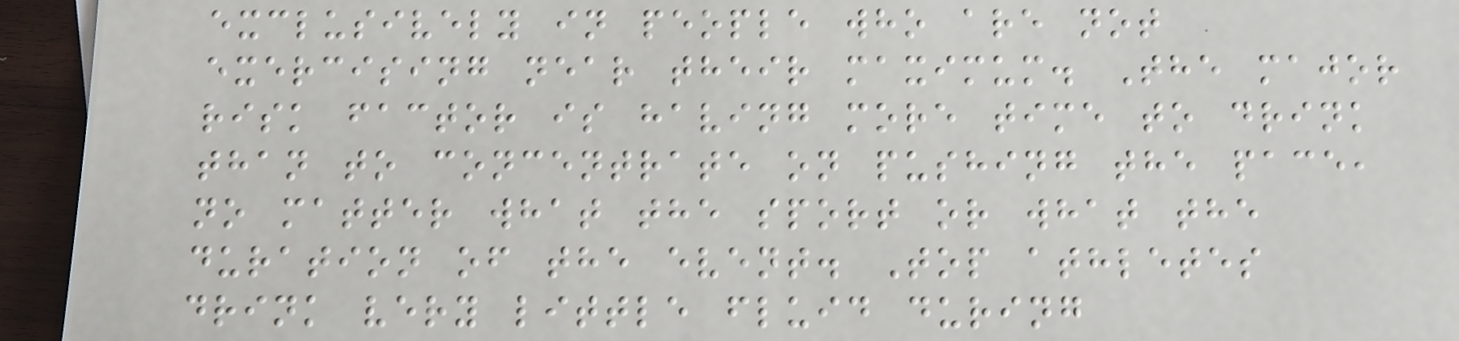exclusively in people who are not
exercising near their maximum. The major
risk factor is having more time to drink
than to concentrate on pushing the pace,
no matter what the sport or what the
duration of the event. Top athletes
drink very little fluid during
